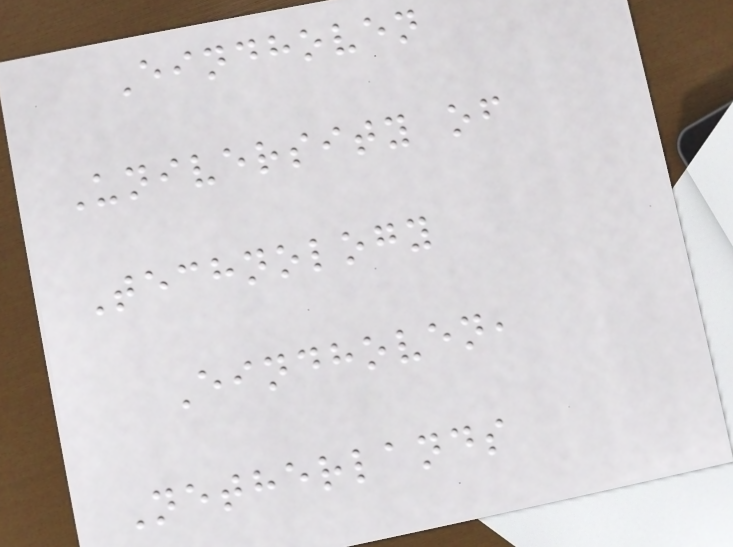Eindhoven
University of
Technology
Eindhoven,
Netherlands
